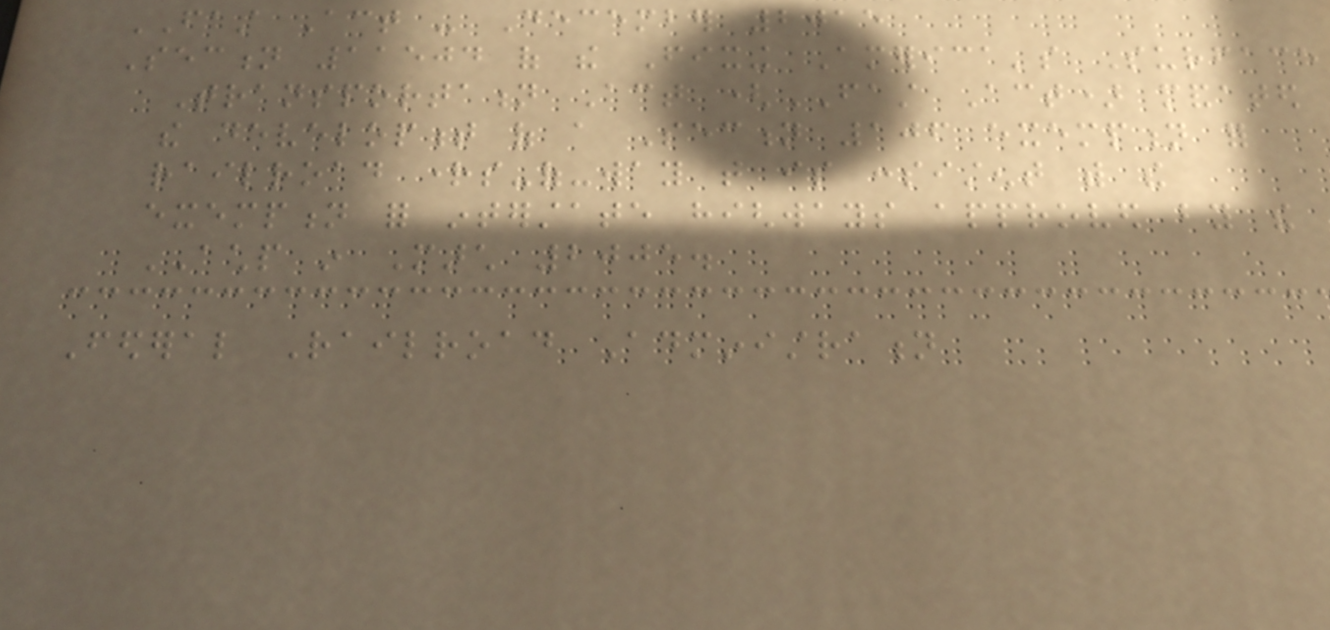FAST Act - December 2015
Section 11504 of the Fixing America's Surface
Transportation Act (FAST Act) mandated
the development of a Section 106 exemption for
railroad rights-of-way that is consistent with the
exemption for interstate highways approved by the
ACHP in March 2005.
Federal Railroad Administration
